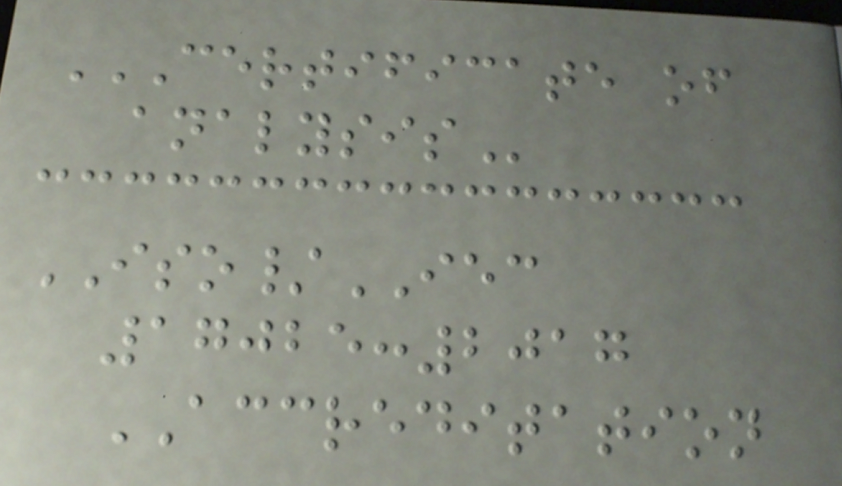CERTIFICATE OF
ANALYSIS
ISO/IEC
17025:2017
ACCREDITATION
